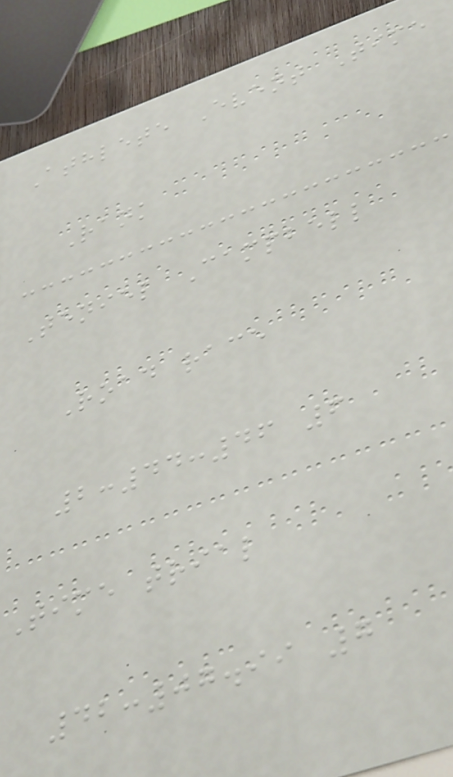Athlete Event Time
Rank
Teniel Campbell
Road race
2:44:46 6
Time trial
42:07.99 7
